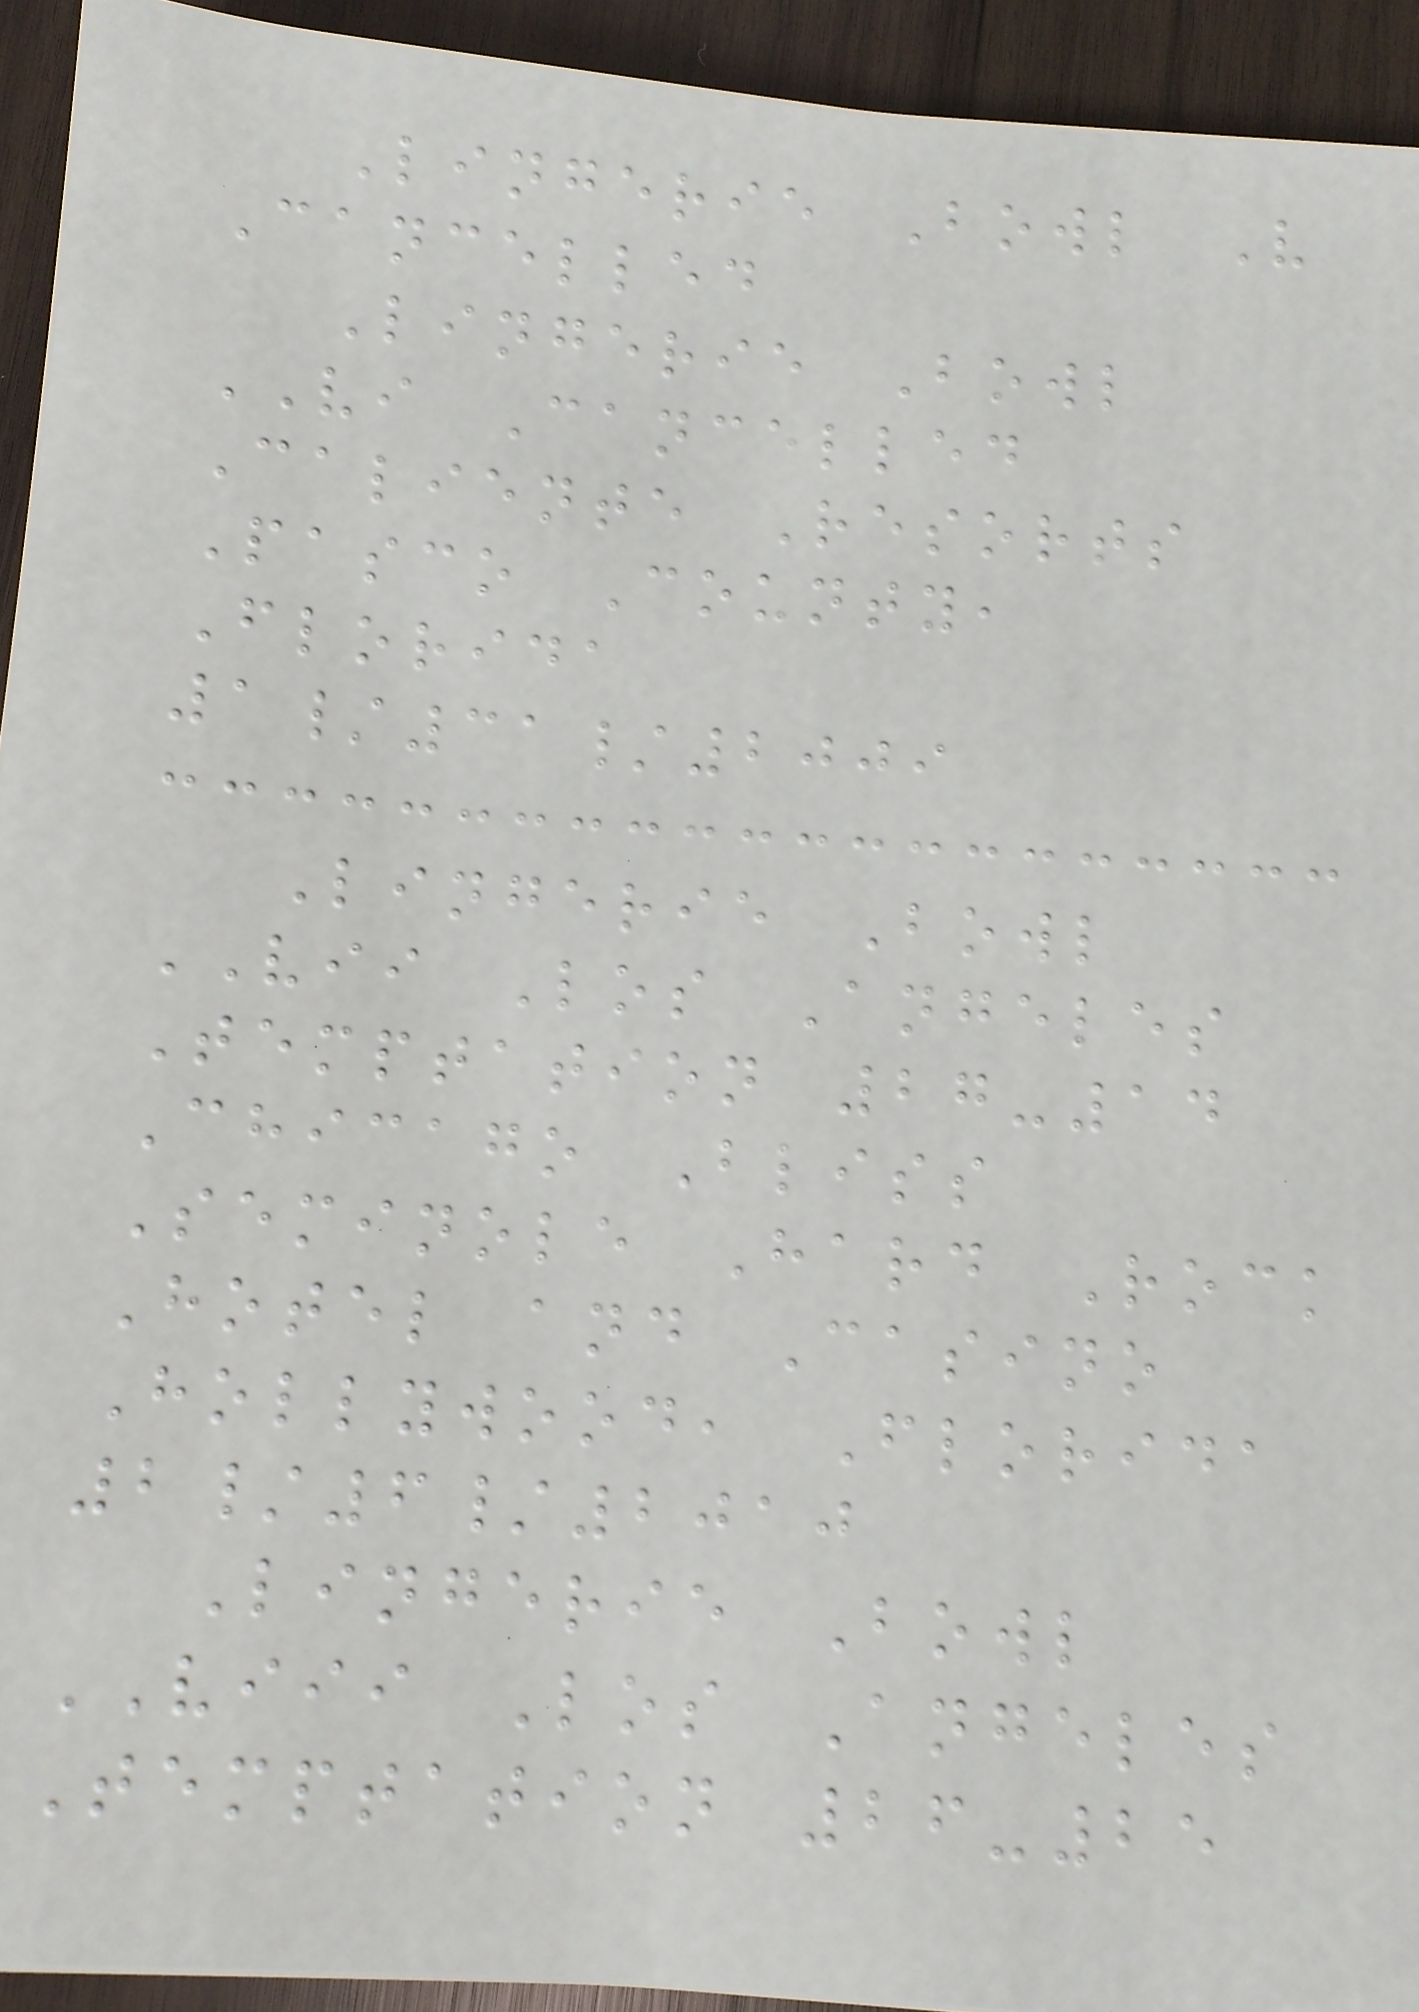Lingerie Bowl V
Cancelled
Lingerie Bowl
VI Cancelled
Caliente Resorts
Pasco County,
Florida
1/31/2009
Lingerie Bowl
VII Los Angeles
Temptation 27-14
Chicago Bliss
Seminole Hard Rock
Hotel and Casino
Hollywood, Florida
2/6/2010
Lingerie Bowl
VIII Los Angeles
Temptation 26-25
